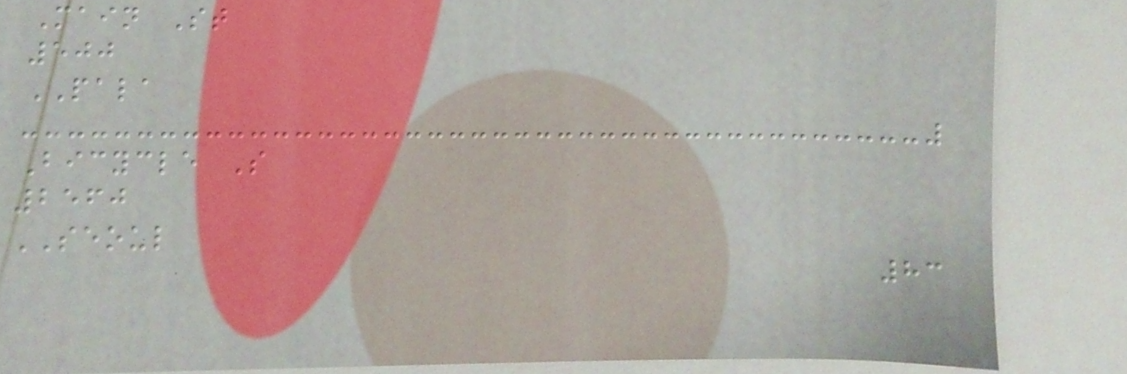Main St
500
PALA
Bicycle S
2560
SEOUL
83
